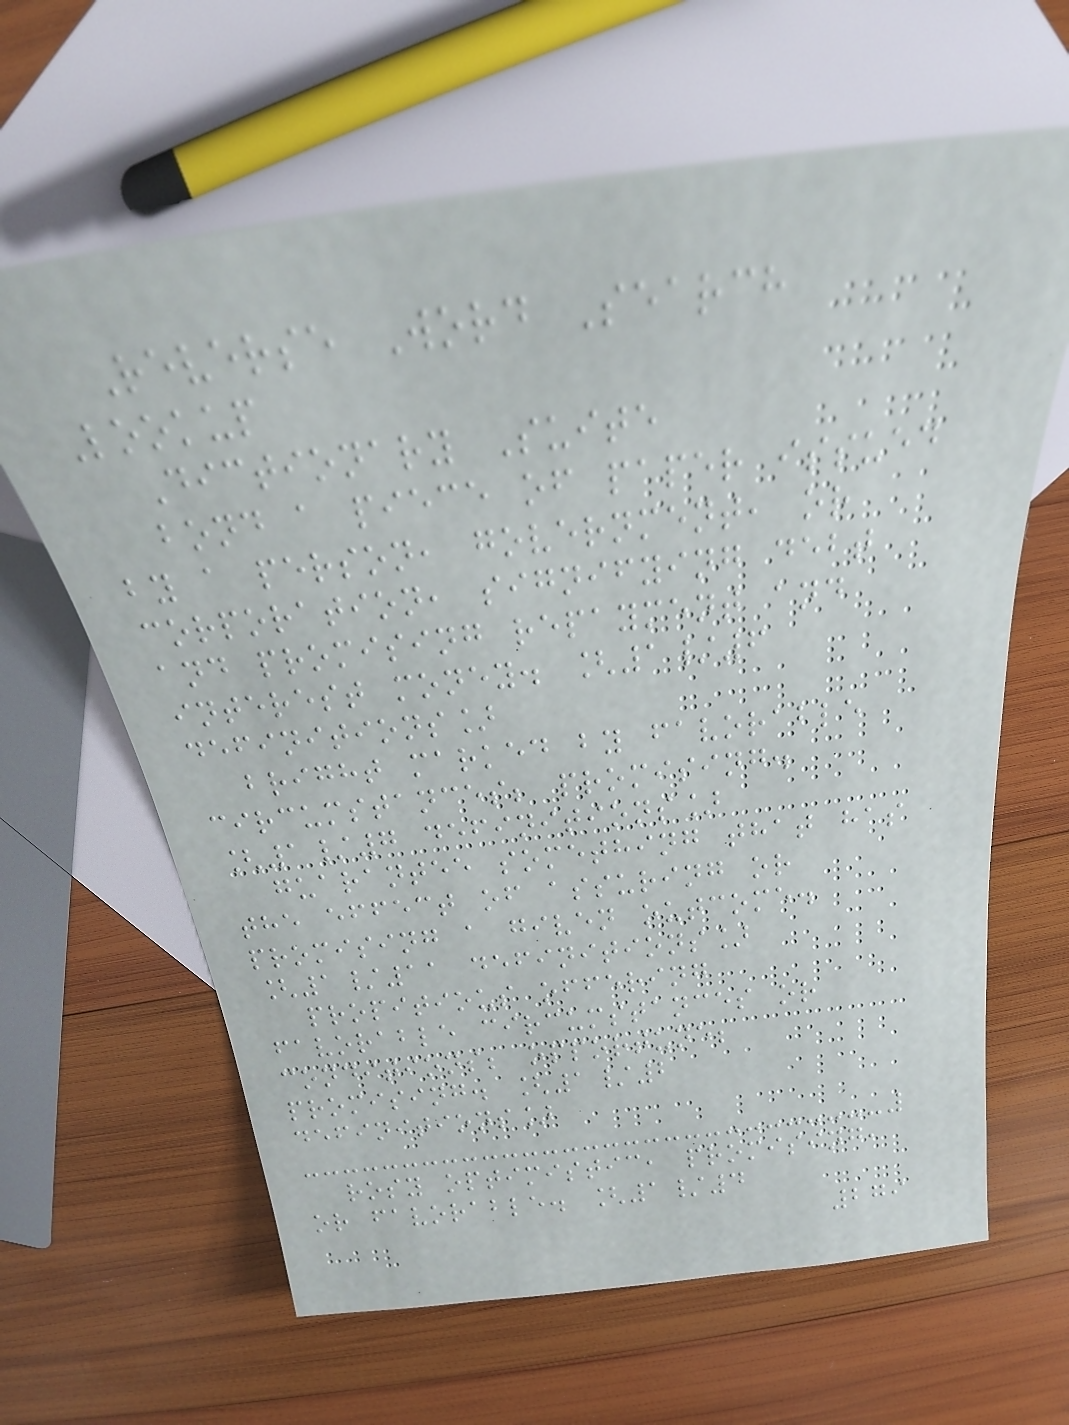Reverse Word Search
Lookup
Dictionary Suite
bond a piece of paper issued
by a person, government, or
corporation, signifying debt
and promising repayment and
interest money. [1/6
definitions]
bright marked by favorable
circumstances; promising.
[1/7 definitions]
guarantee something that has
the effect of assuring or
promising a given outcome.
[1/11 definitions]
propitious offering
favorable circumstances or
conditions; opportune;
promising. [1/2
definitions]
rosy optimistic, promising,
or favorable. [1/4
279
